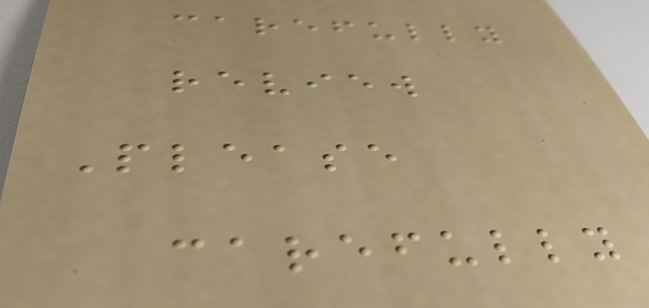carefully
review
Please
carefully
